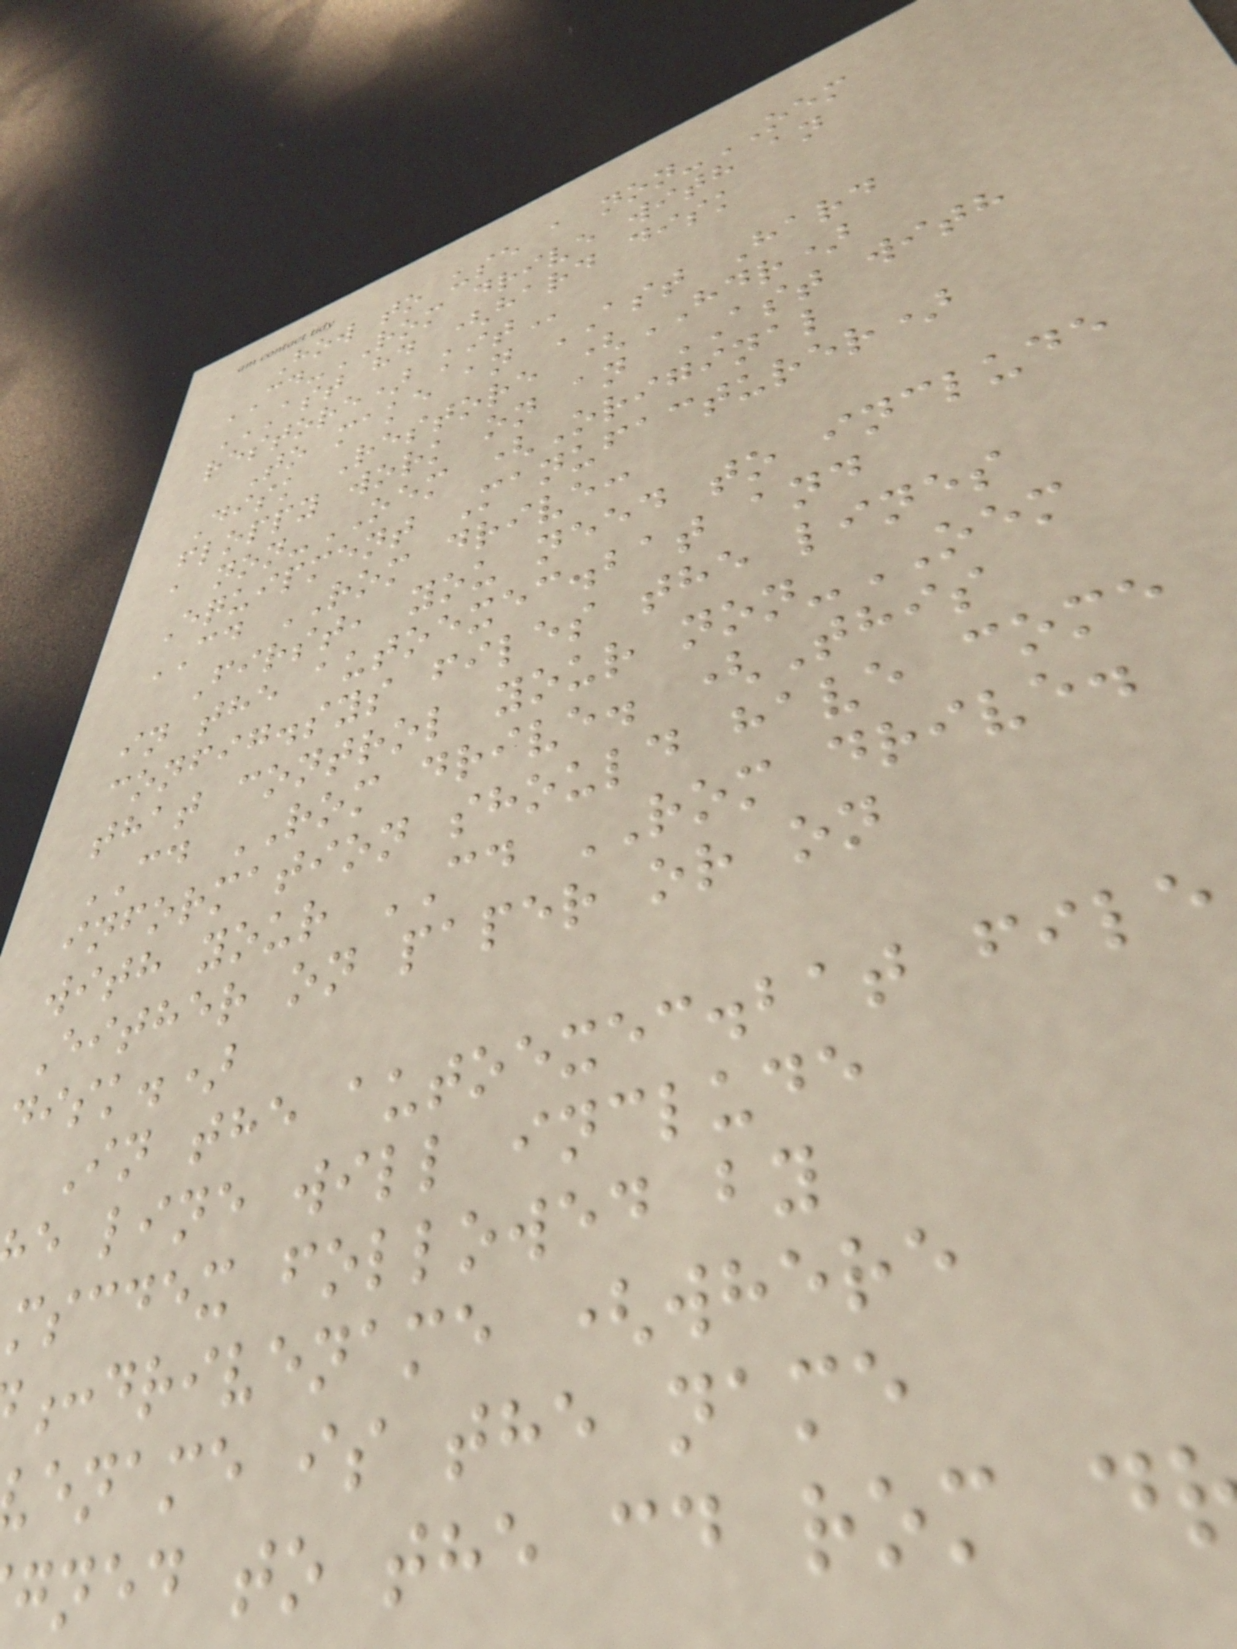How to use a non-OEM
CD-ROM drive with an
AST HD (HARD DISK
restore)
To make an AST Hard
Disk Restore (HDR)
floppy work on an AST with
a non-OEM (Original
Equipment Manufacturer)
CD ROM drive:
First, you need to include
in the autoexec.bat and
config.sys files the lines
that control your non-OEM
CD ROM drive. (This
information should have come
with your CD ROM drive.
Either on paper or on
disk.)
In the autoexec.bat file
e line will include
mscdex followed by
:drivename (where
ename is the name
gned to the cd rom d
